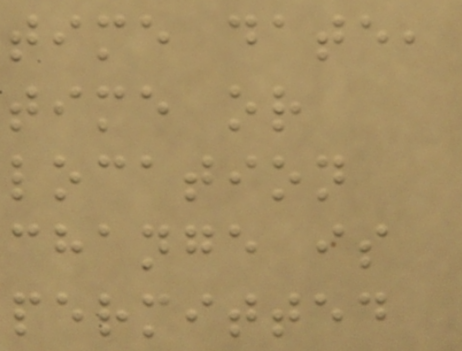time date,
time or
location
change is
permitted
